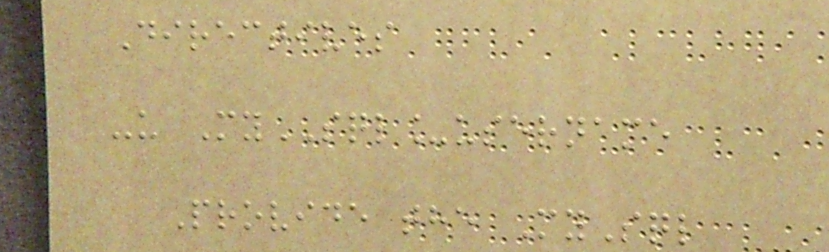Directives
-u MySQL_username
Provide the MySql
